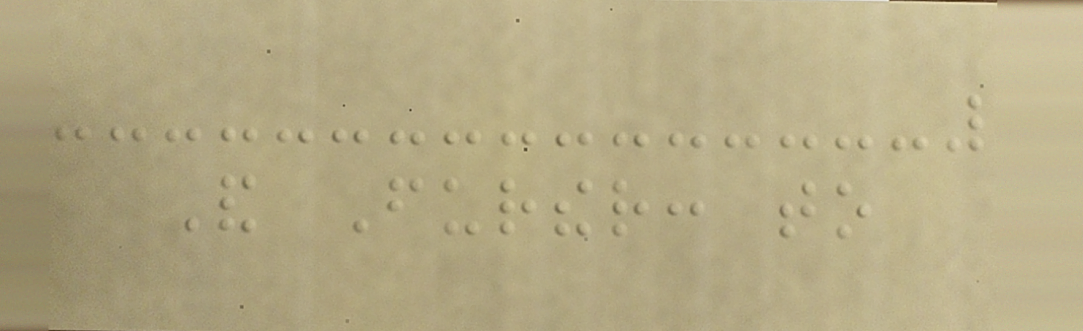And Further: to
